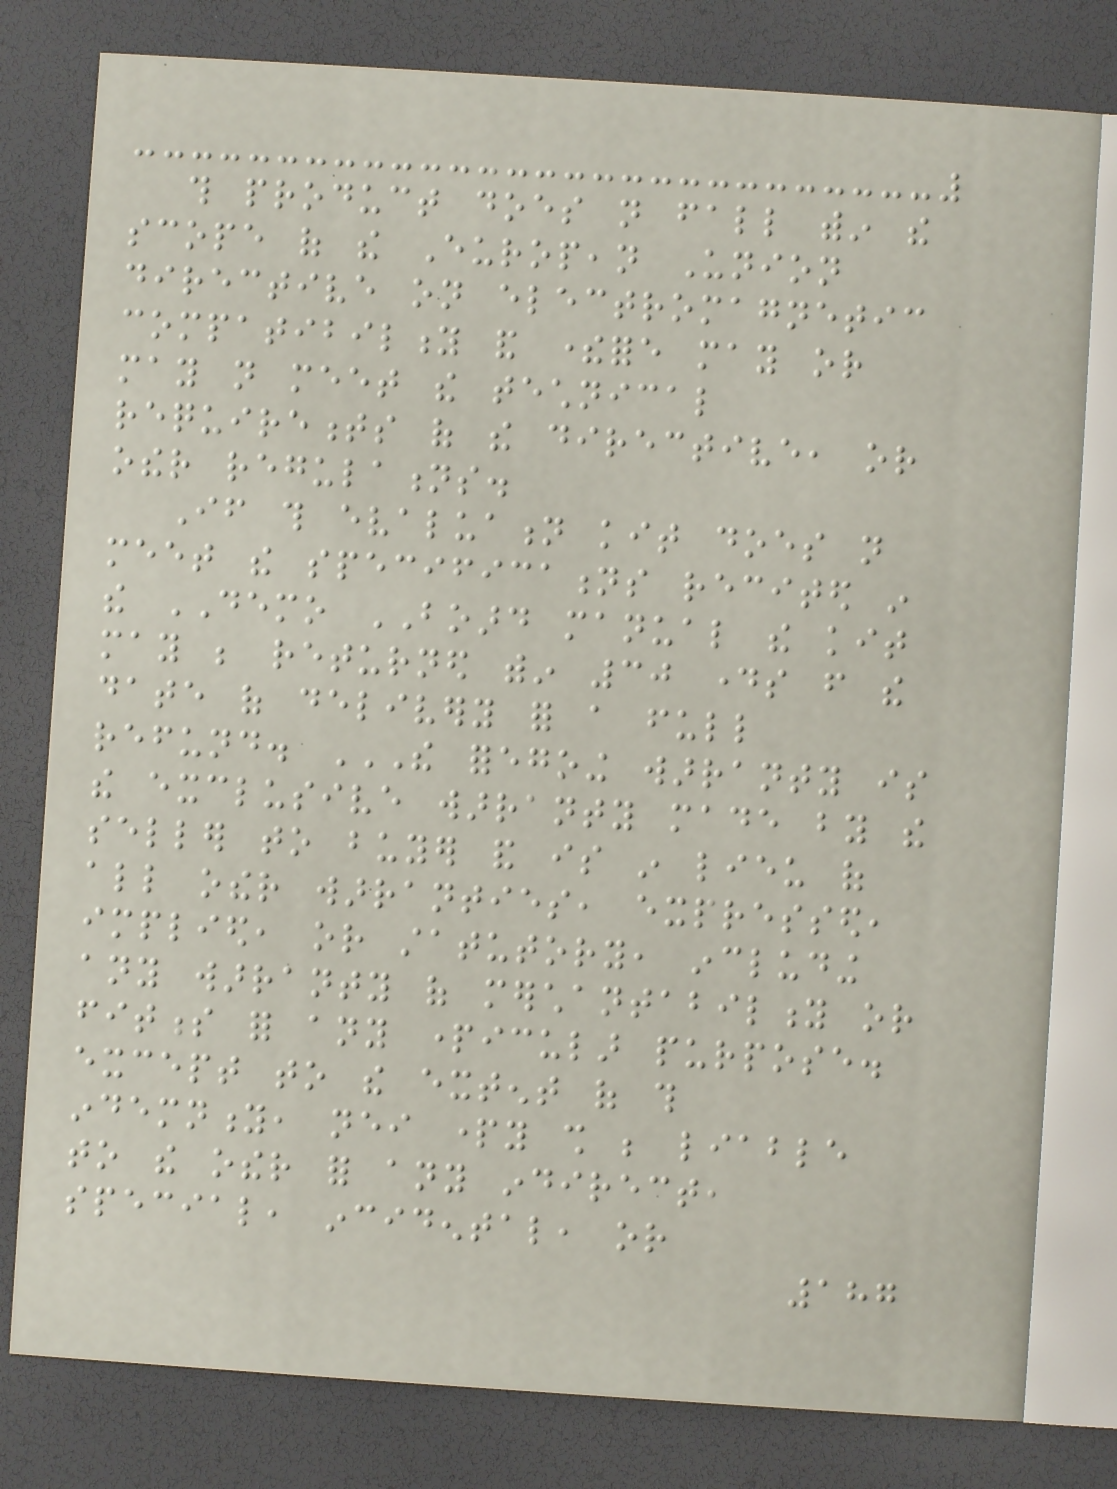this product does not fall within the
scope of the European Union
directive on electromagnetic
compatibility and therefore may or
may not meet the technical
requirements of the directive, or
other regulations.
If this evaluation kit does not
meet the specifications recited in
the DEMO BOARD manual the kit
may be returned within 30 days from the
date of delivery for a full
refund. THE FOREGOING WARRANTY IS
THE EXCLUSIVE WARRANTY MADE BY THE
SELLER TO BUYER AND IS IN LIEU OF
ALL OTHER WARRANTIES, EXPRESSED,
IMPLIED, OR STATUTORY, INCLUDING
ANY WARRANTY OF MERCHANTABILITY OR
FITNESS FOR ANY PARTICULAR PURPOSE.
EXCEPT TO THE EXTENT OF THIS
INDEMNITY, NEITHER PARTY SHALL BE LIABLE
TO THE OTHER FOR ANY INDIRECT,
SPECIAL, INCIDENTAL, OR
187
